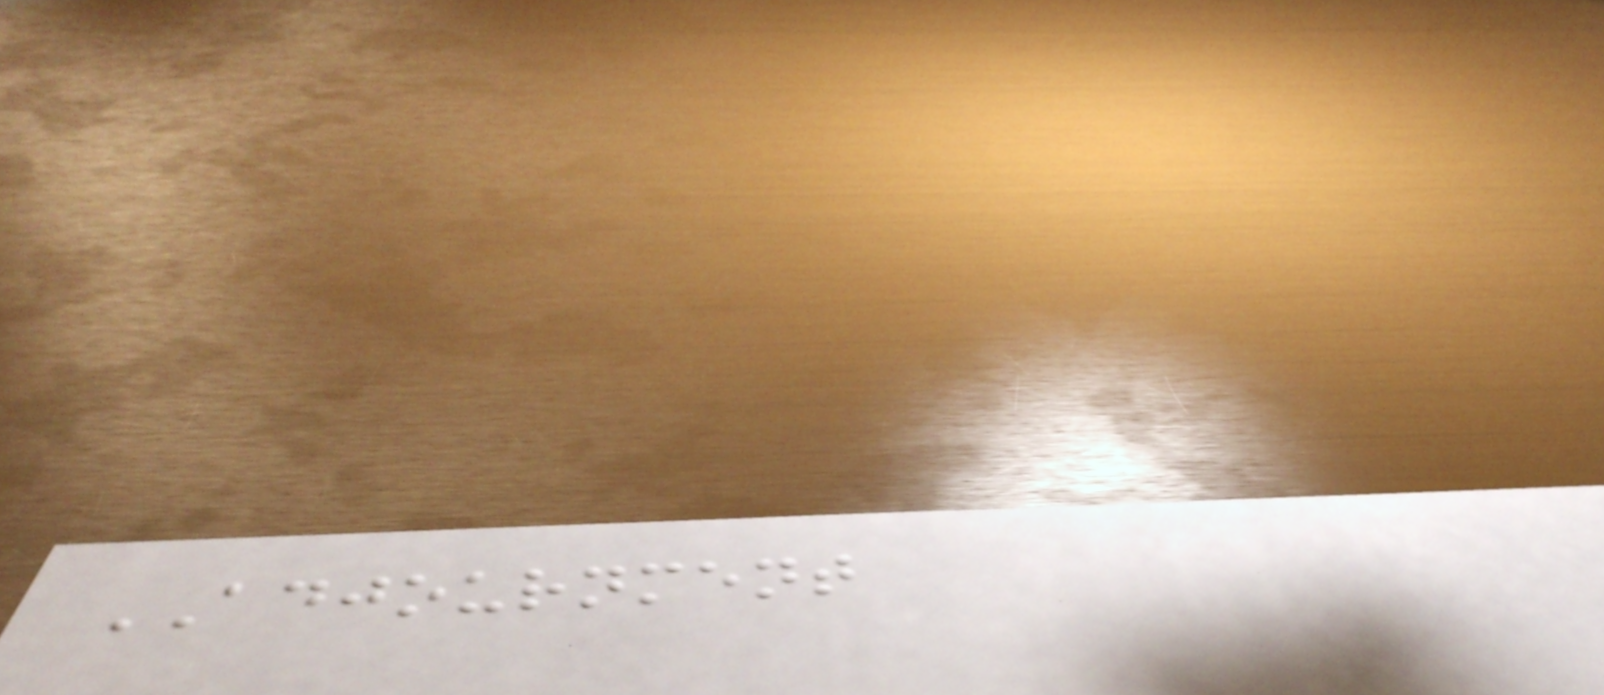ADJOURNMENT
